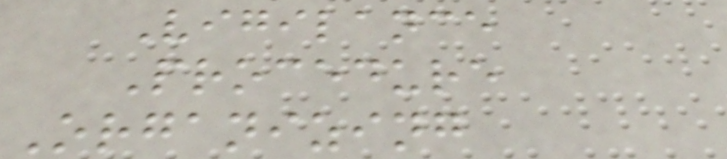Vigilance
Procedure
Organizing
